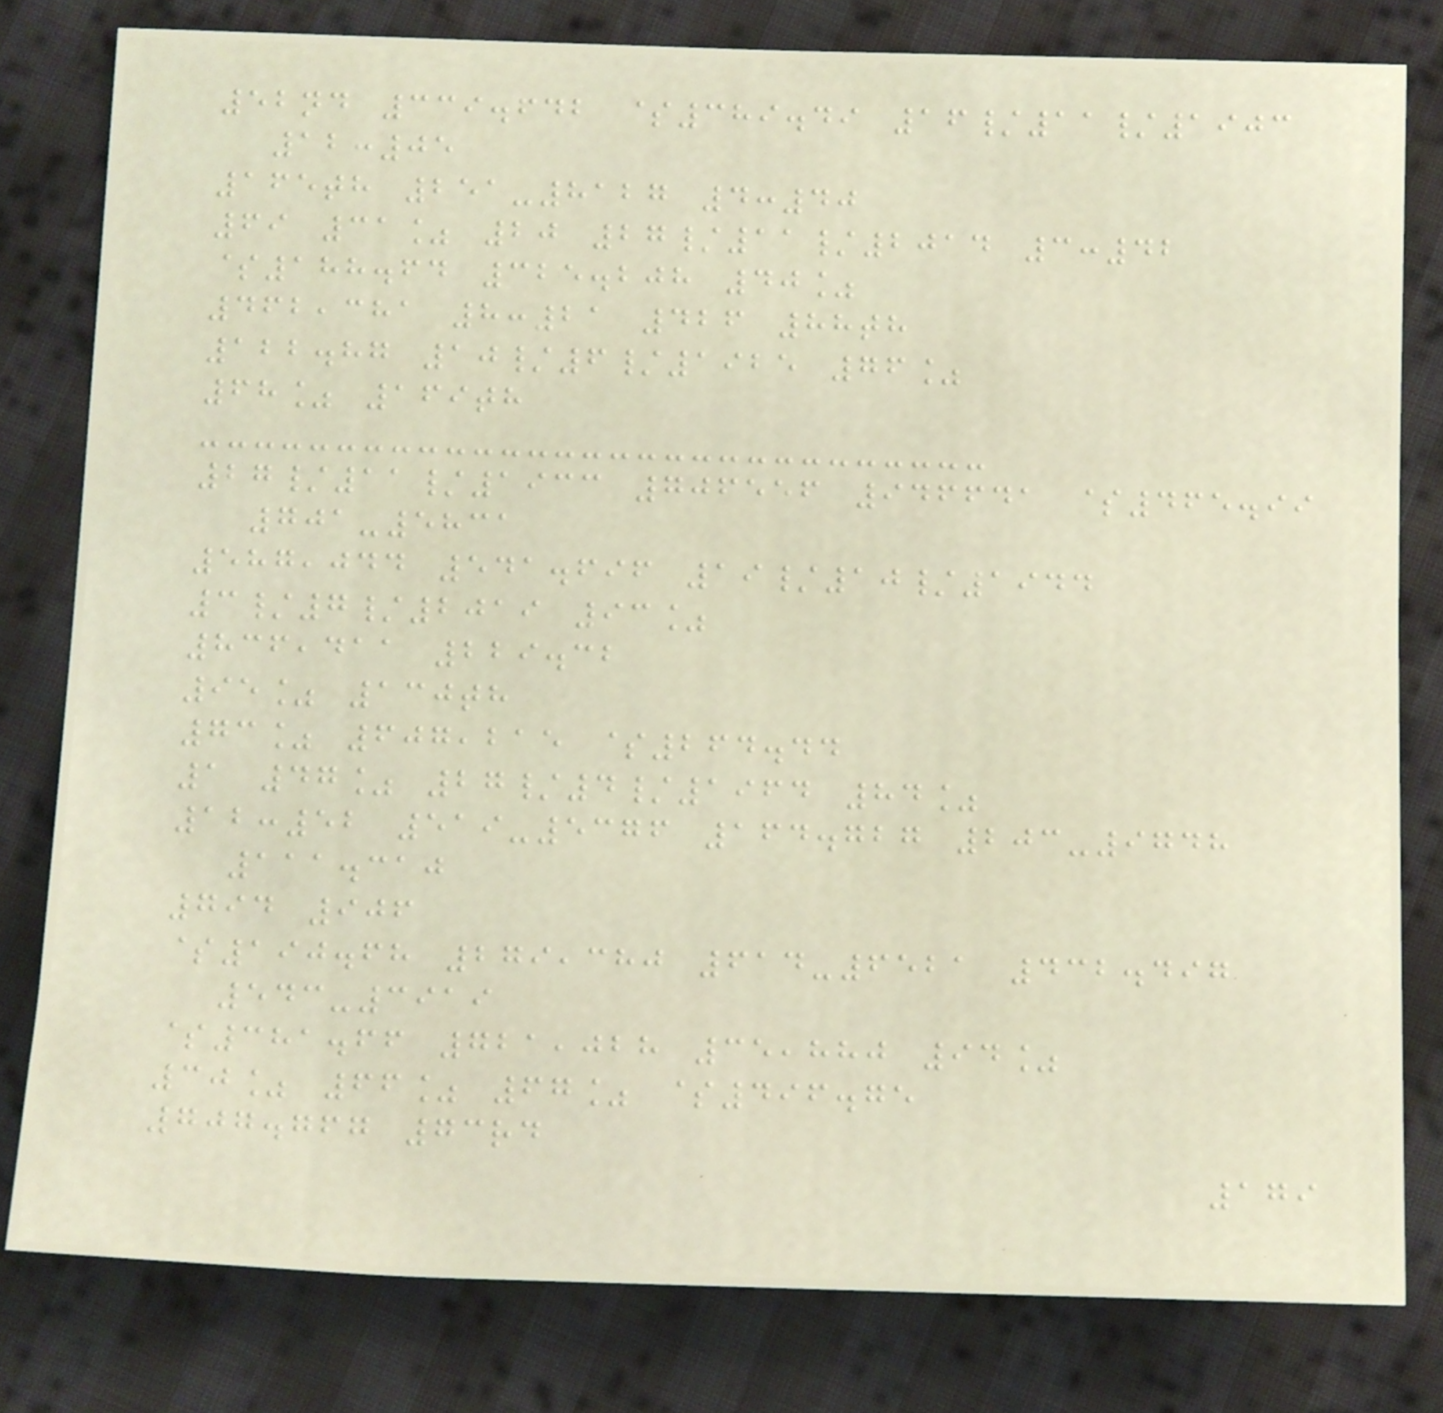52nd 339.642 $389.49 16/11/1903
12:05
165th 251-8127 4:40
69 31% 20 27/11/2014 3:42
$188.64 325.208 40%
462,381 8:21 426 88th
122.87 10/6/1925 76%
68% 169th
27/11/1933 706556 946641 $465.99
701-5831
587,044 541.696 19/10/1944
3/7/2019 93%
836,411 229.32
95% 130th
73% 607,215 $264.44
1 47% 27/4/1964 84%
12:52 519-5376 164.727 203-9748
111.310
794 906
$190.68 279,380 614-6521 432.497
543-3919
$381.66 721,028 35,880 94%
30% 66% 67% $496.75
707.767 73rd
179
